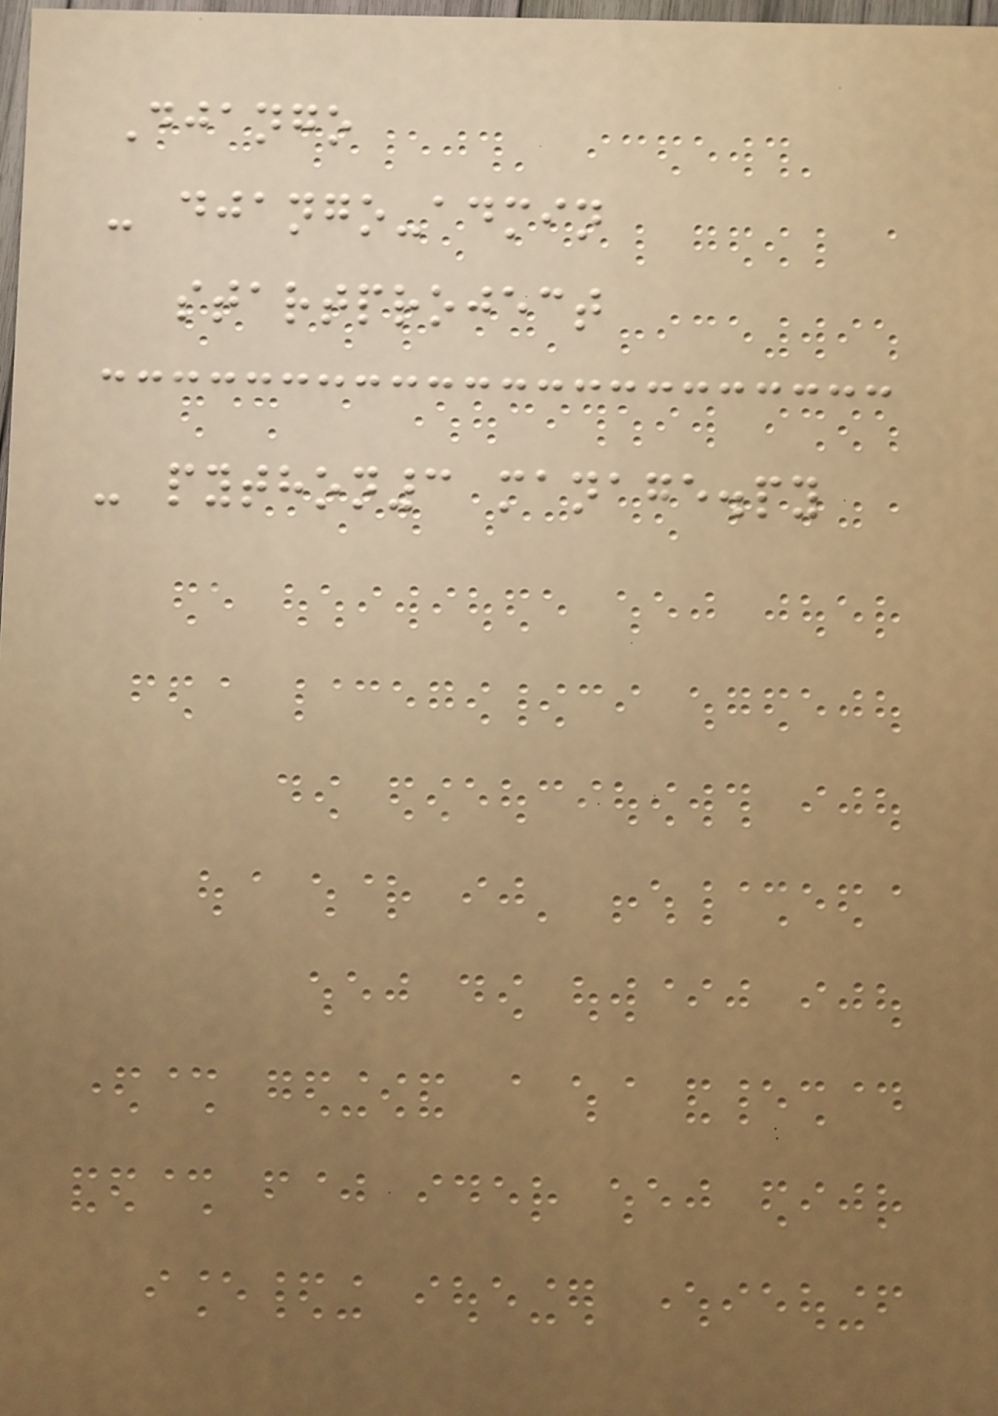Django
- django-admin
startproject
- python3 manage.py
